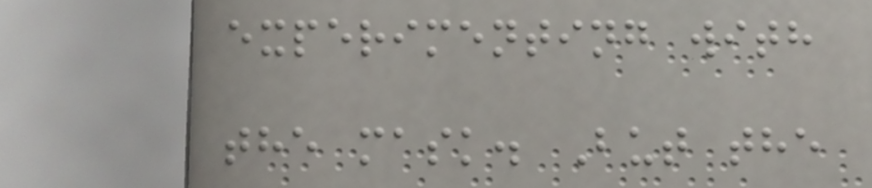experimenting with
the mask. But the
